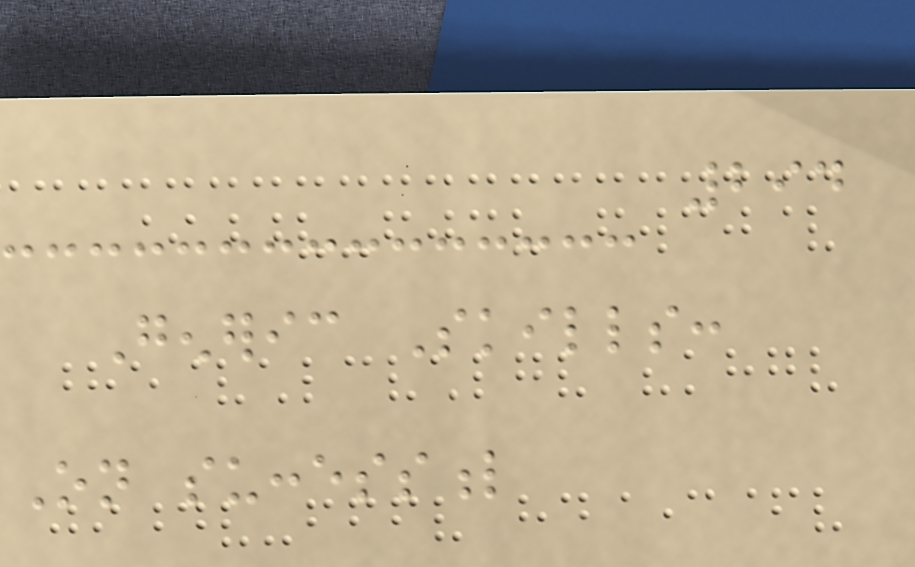294
Generic Skills:
On successful
